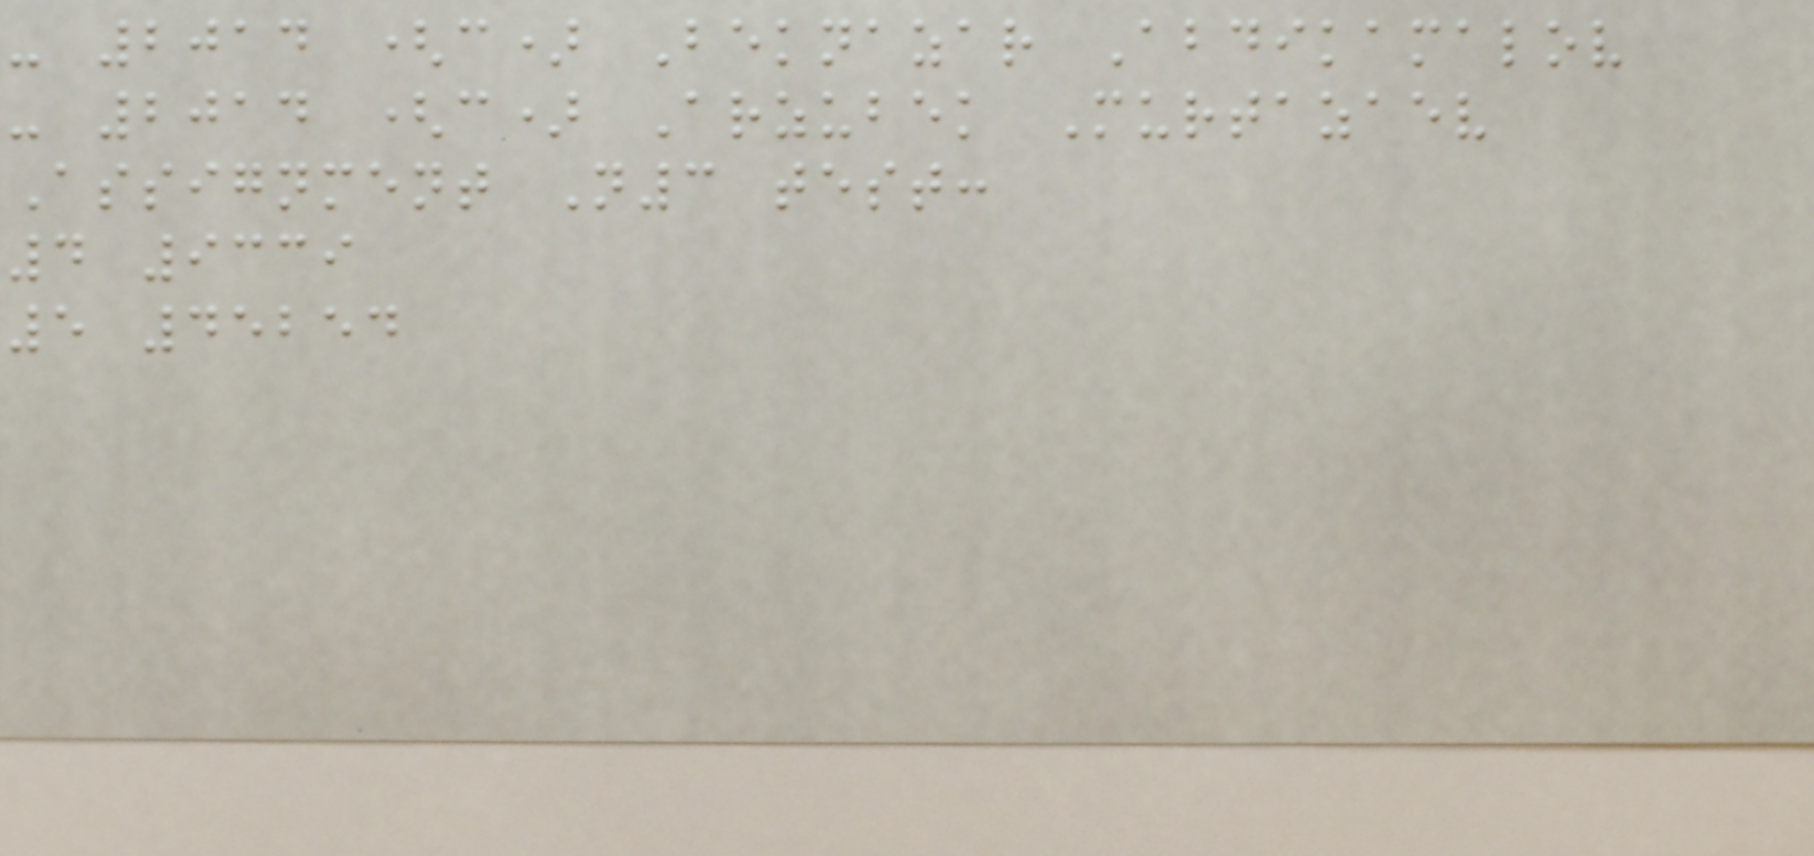- 2014 (c) Beknazar Abdikamalov
- 2014 (c) Arzubek Murtazaev
Assignment N3 test:
4 9339
5 45254
